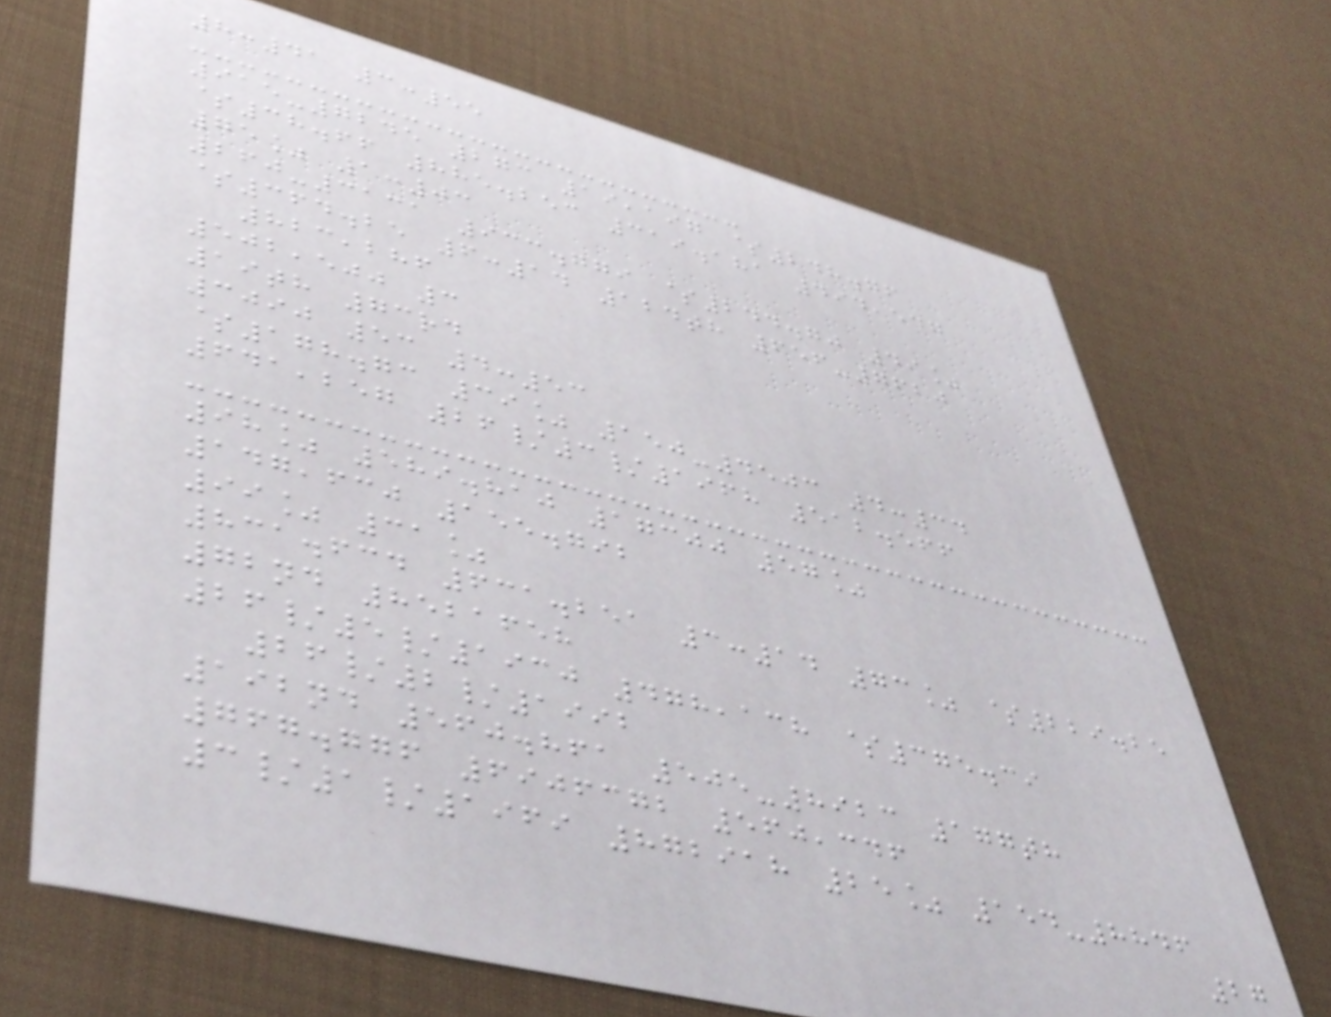8:41 3:55
915-7245 273 19,197 $248.76
$38.66 885.253 319.181 494,547
75% 1:03
260-3131 933.779 $244.70 49%
$364.25 6:14 124th 656-7620
823,286
502,500 3
19th 73rd
3090 53 4:53
$178.73 39% 150-4503 4:34
641,257 26/3/1968 512.566
98% 589.810 17300 57%
147,630 155.792
99% 31%
831.634 631.251 3:14 73% $229.25
72nd 8521658
26/5/1930 478,138 $375.39
26/2/1992
192nd 560.861 505-8923 177th
767.776 6906372 560,346
3/1/1969 872918 25% 154-8846
27
